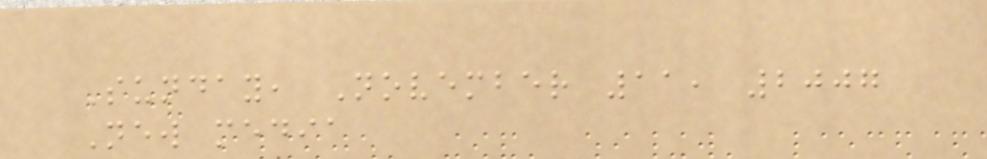Sunday, November 11, 2007
New media
